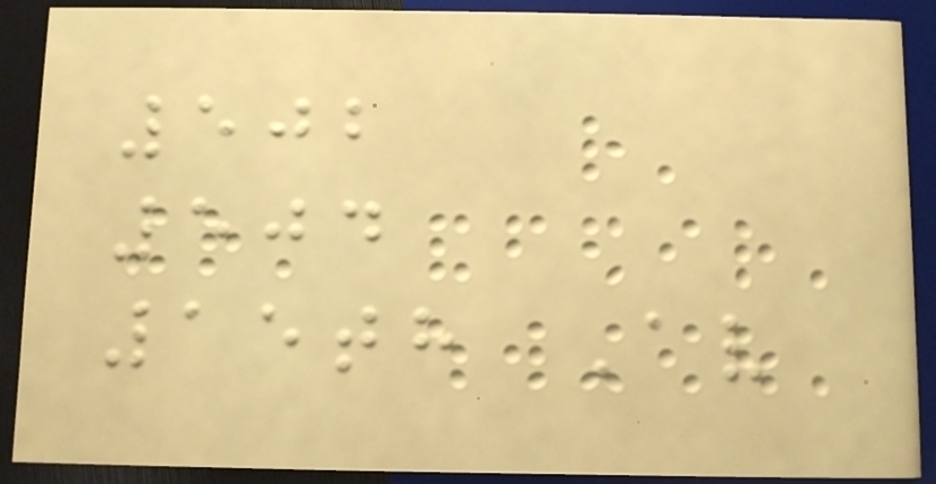502
504
15th Av
